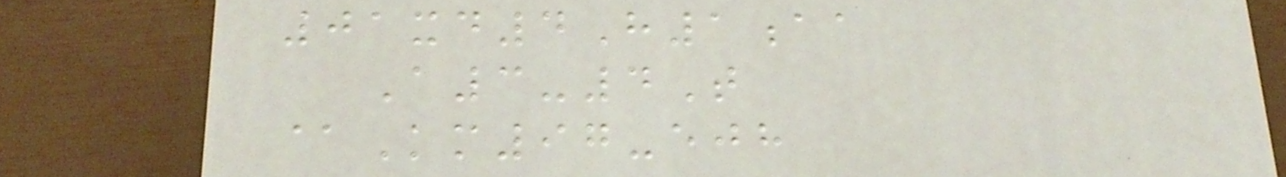01xd4H1aa
A3-4T
@Km97-ejh
